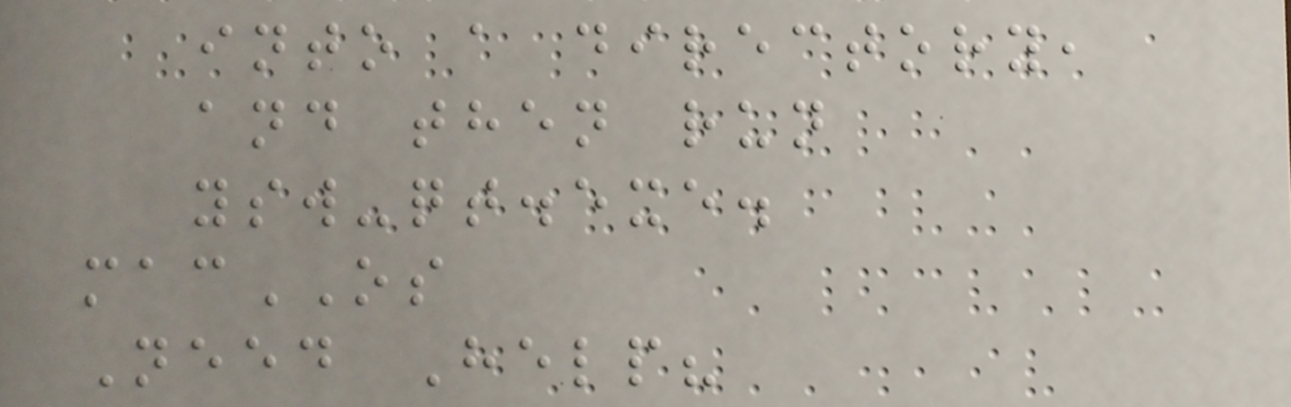into a directory,
and then run
ysw-qt.exe.
macOS
Need Help?
